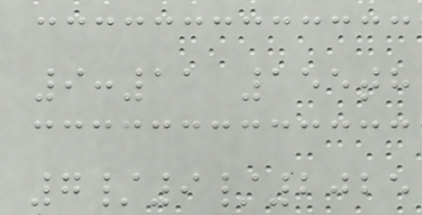9:11 155th
7/9/2025
